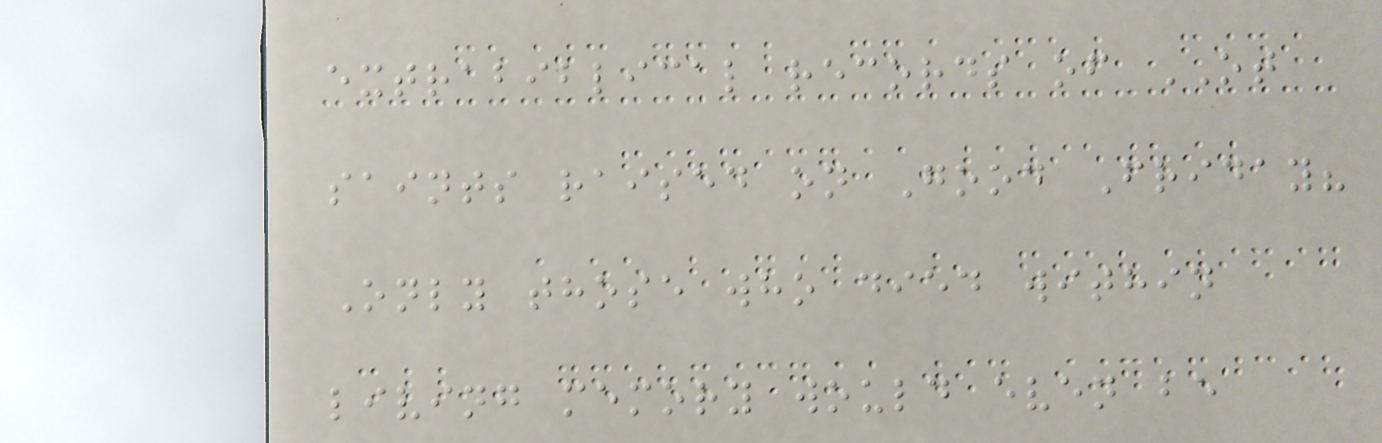extrabiblical records of OT
saints raised on Good Friday?
Only those who died within
living memory would even be
